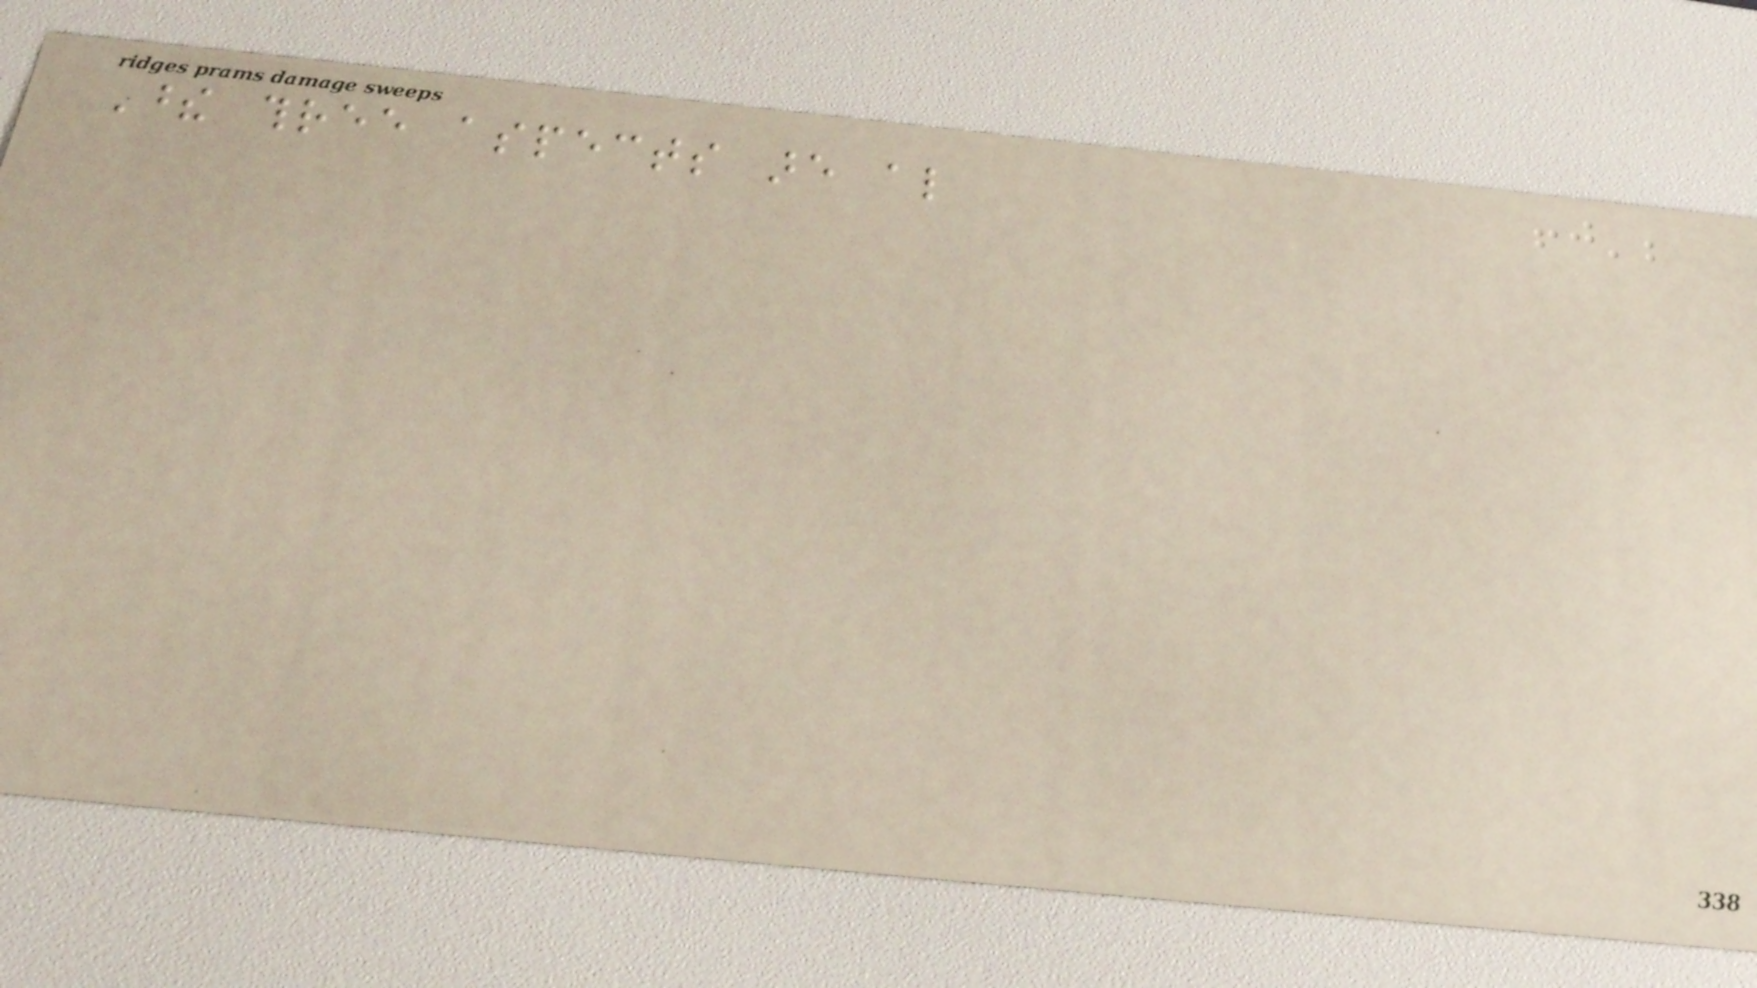These three aspects are also
